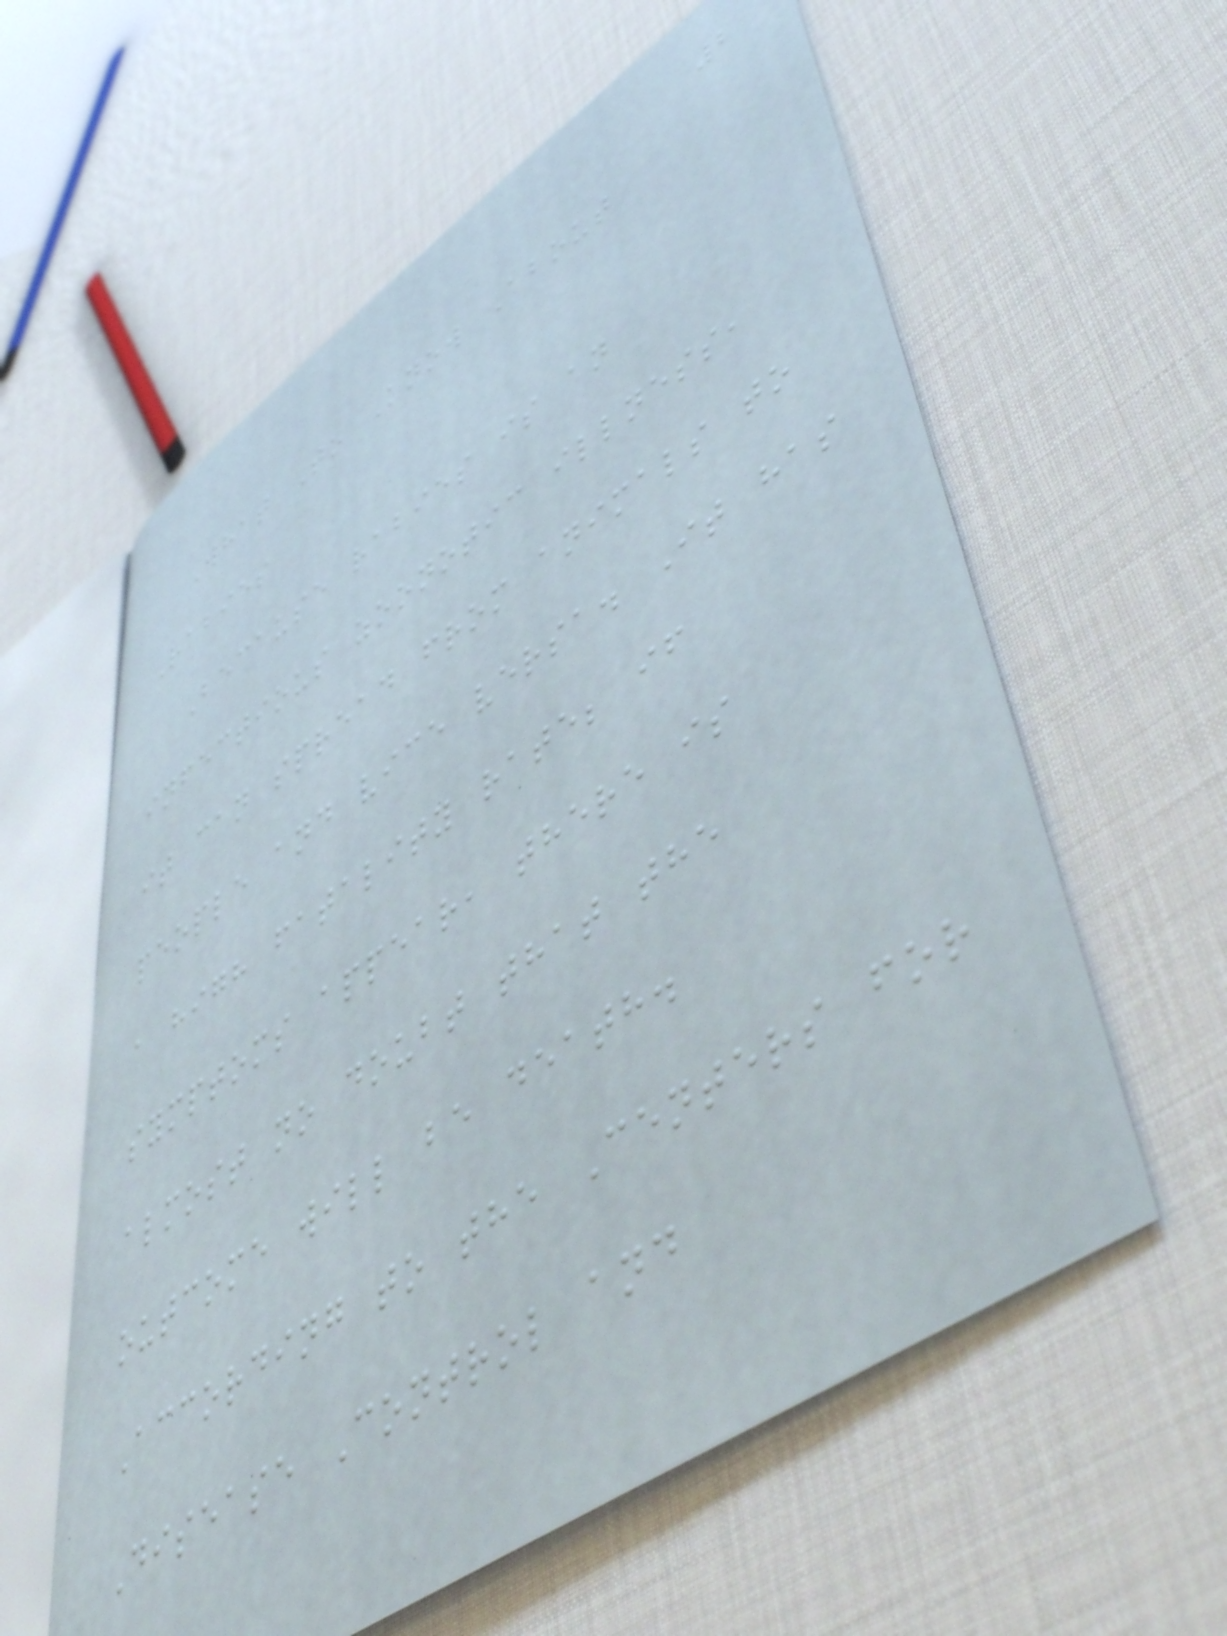2
What To Know About
Rabies
Because rabies is an
infectious zoonotic illness,
it can spread from animals to
people and vice versa. It has
a high fatality rate; if
symptoms appear, there is
almost no doubt that the
outcome will be death.
According to the Centers for
Disease Control and
